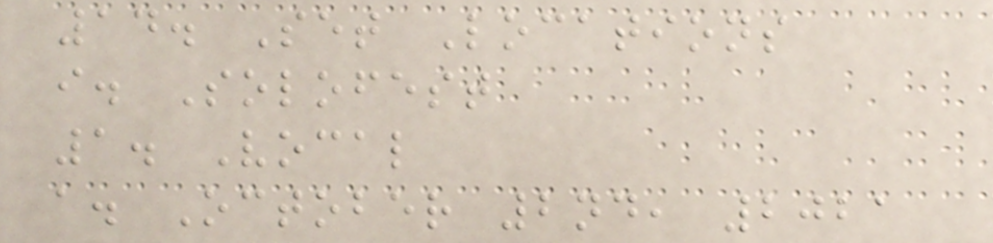14. Set Locations
i. Solofest
1. Vocal
a. October 2nd, 2021
